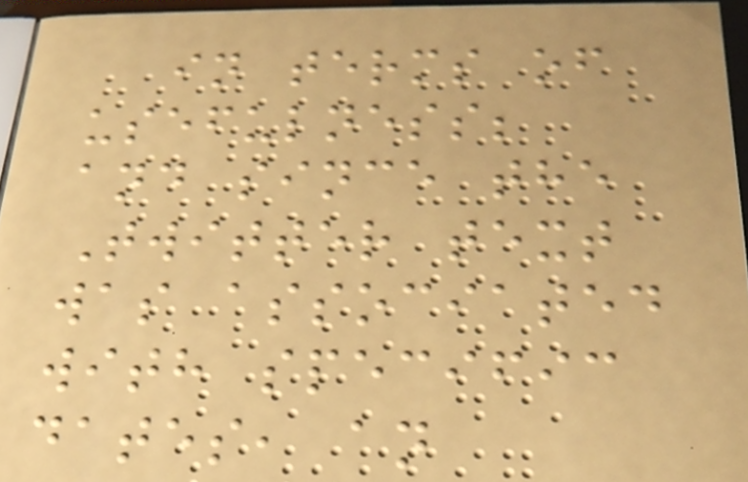in terms of
usefulness;
and since the
Twitter text
was associated
with specific
dates, an
